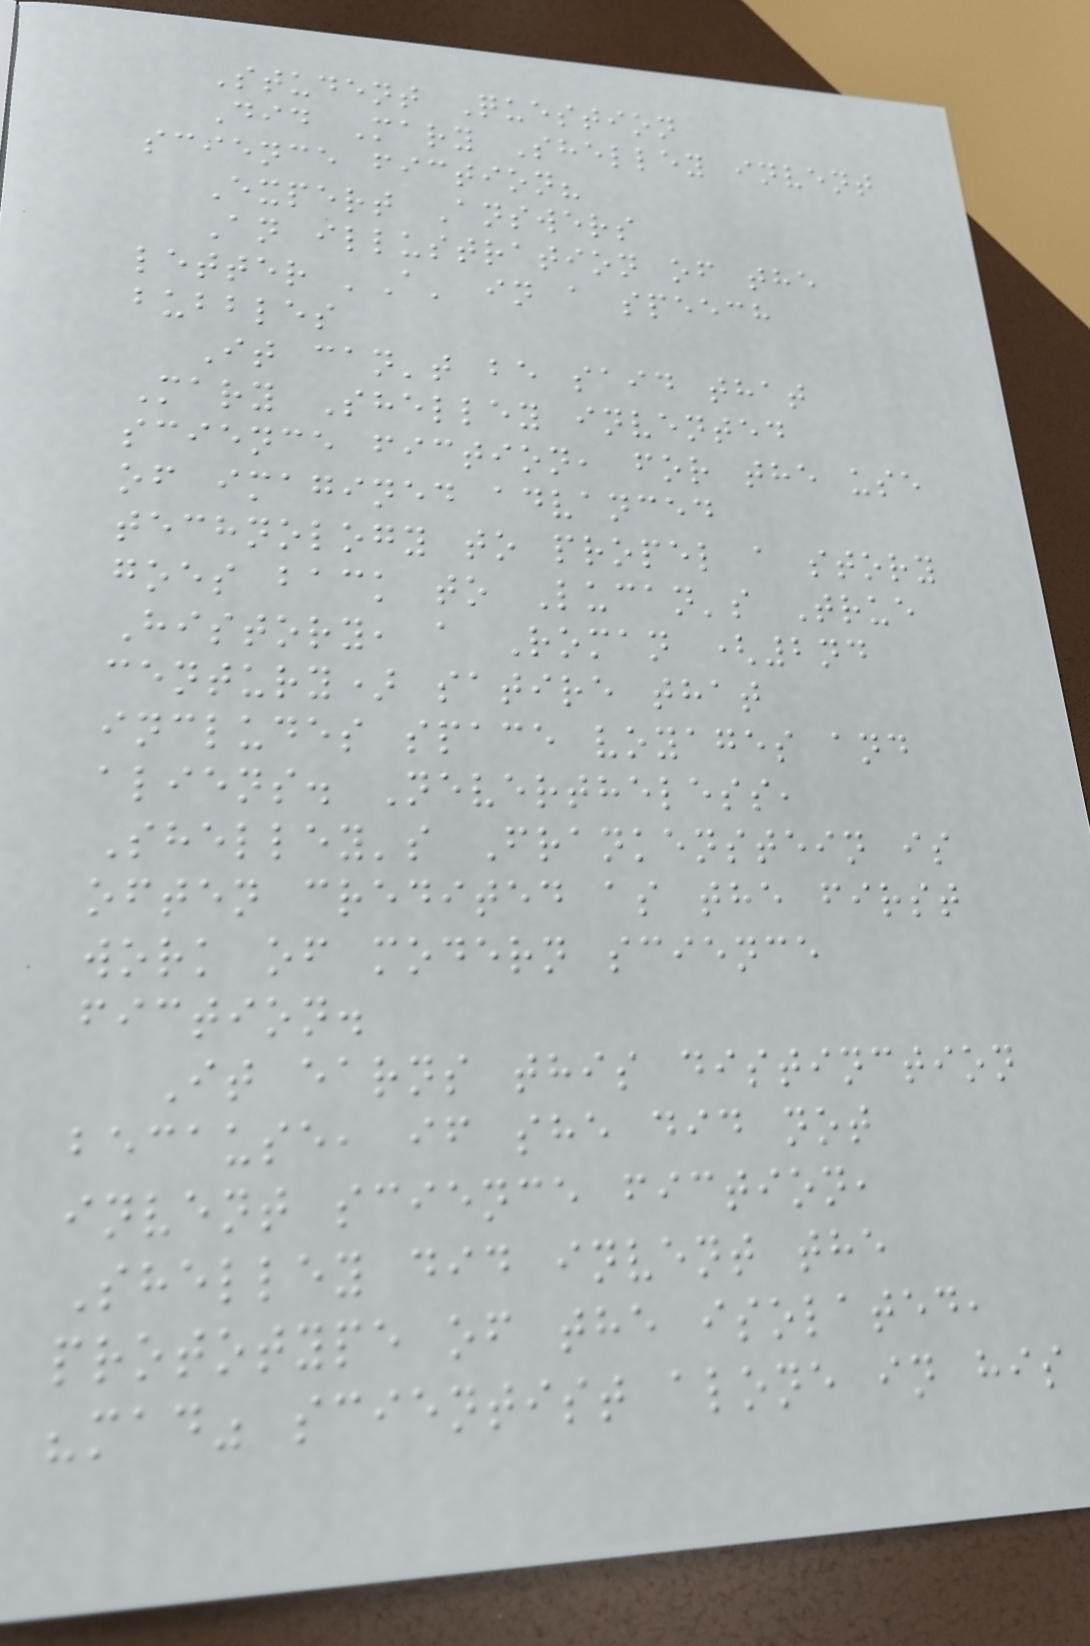Student Question
Did Mary Shelley invent
science fiction?
Expert Answers
An illustration of the
letter 'A' in a speech
bubbles
It can't be said that
Mary Shelley invented
science fiction, for the use
of imagined advanced
technology to propel a story
goes back to Lucan's True
History, a Roman (2nd
century) satire that
includes space voyages and
aliens. Nevertheless,
Shelley's Frankenstein is
often credited as the first
work of modern science
fiction.
It earns this distinction
because, if she did not
invent science fiction,
Shelley did invent the
prototype of the isolated,
"mad" scientist alone in his
